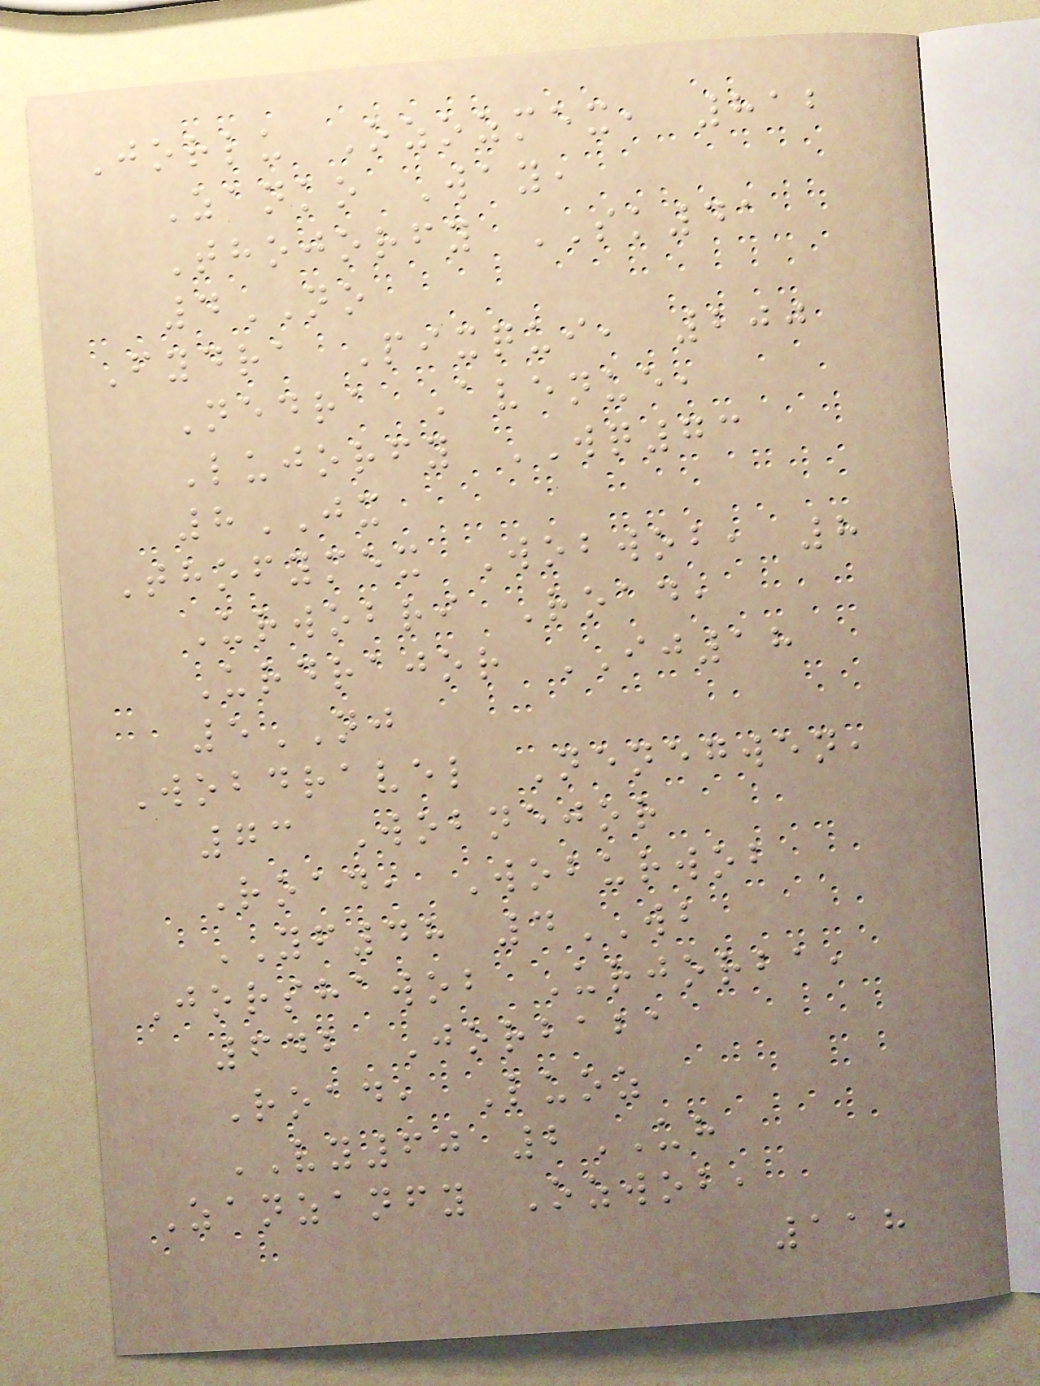Jorlu Ozozmex, 812
Zanko Way,
Thojorfy SK41
4NO
Fydra Pixqui, 200
Nedra Avenue,
Lujorfy WQ73
8JX
Thofymex Wobwob, 8
Urwobri Road,
Urdrajor IJ18
5NJ
Wobdravel Nenegwen,
73 Wobnejor
Road, Woburwob
YF48 4WB
Jorshawob Urjorba,
642 Jorbaba
Road, Luoz
VY60 2UH
Zanzanfy Ozwob,
118
